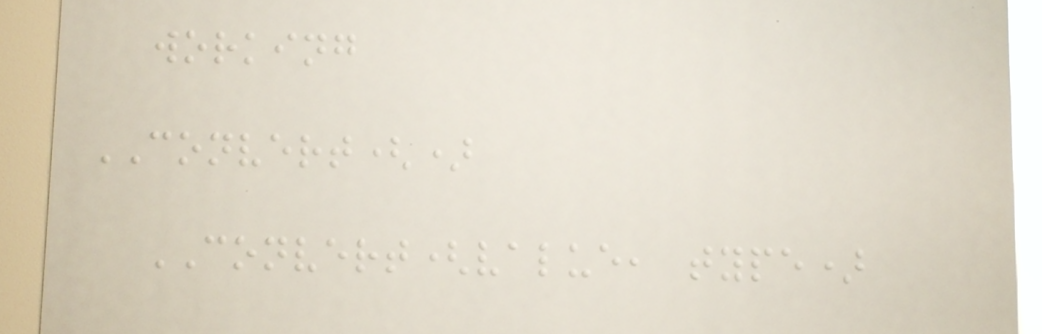working
CONVERT()
CONVERT(value, type)
